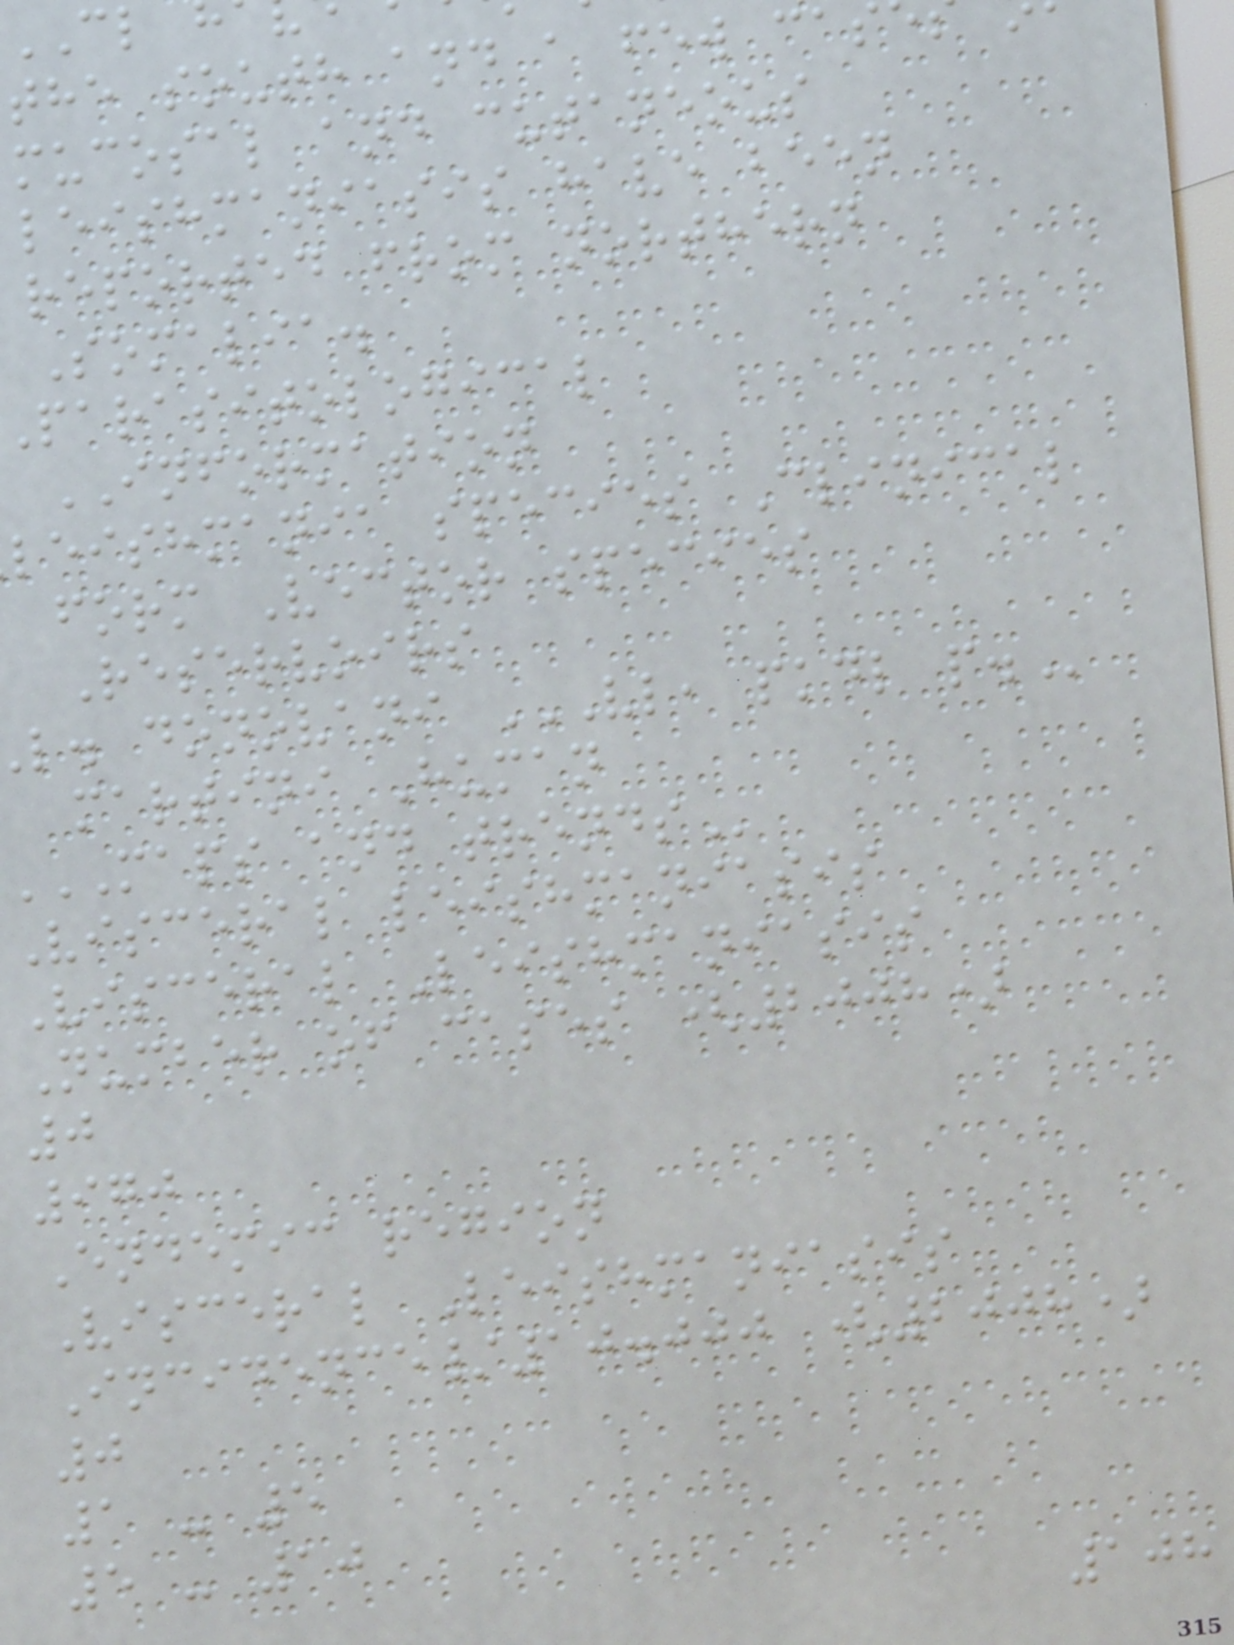the south and a few cas
mucosal and cutaneous
leishmaniasis have been
reported from northern
Somalia.
parasitological
INFORMATION
leishmania species Clinical
form Vector species
Reservoirs
l. donovani VL, PKDL P.
martini Human
MAPS AND TRENDS
Visceral leishmaniasis
Visceral Leishmaniasis
Number of cases (2008)
0
970
Endemic region
Visceral Leishmaniasis
Incidence/10.000 (2008)
0
1 - 5
5 - 10
108
